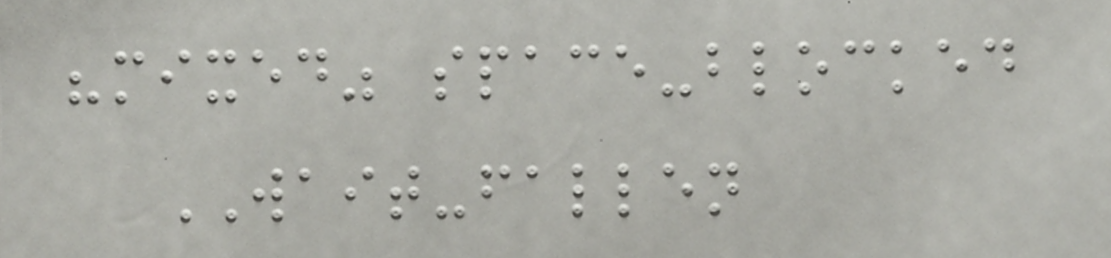"mixed" space-blocked
WAIT-fallen
